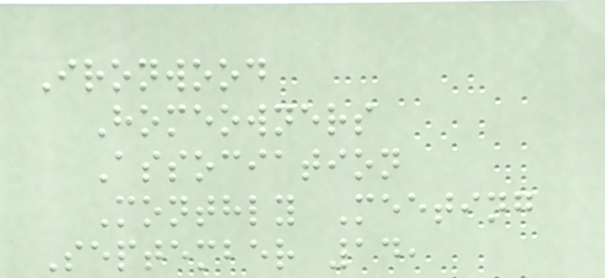Ironwood
Homeowners
Association
Monthly Meeting
September 14,
